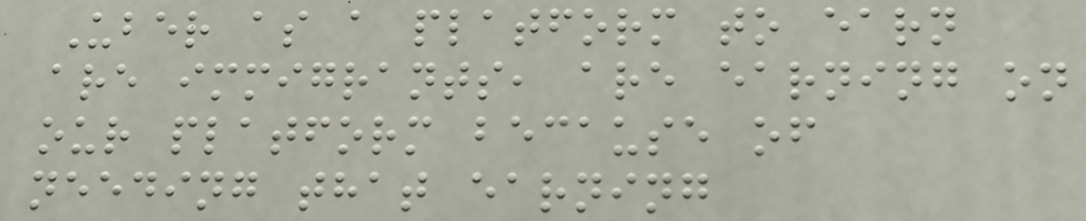Uber as a platform to earn
are immigrants, are earning on
our platform because of
needing that earning
